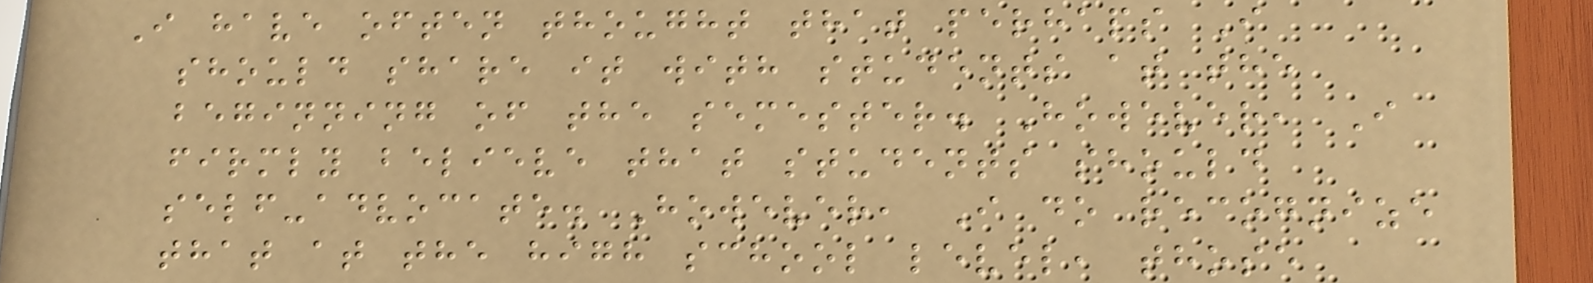I have often thought that perhaps I
should share it with students at the
beginning of the semester. However, I
firmly believe that students should
self-advocate. However, I do recognize
that at the high school level, those
